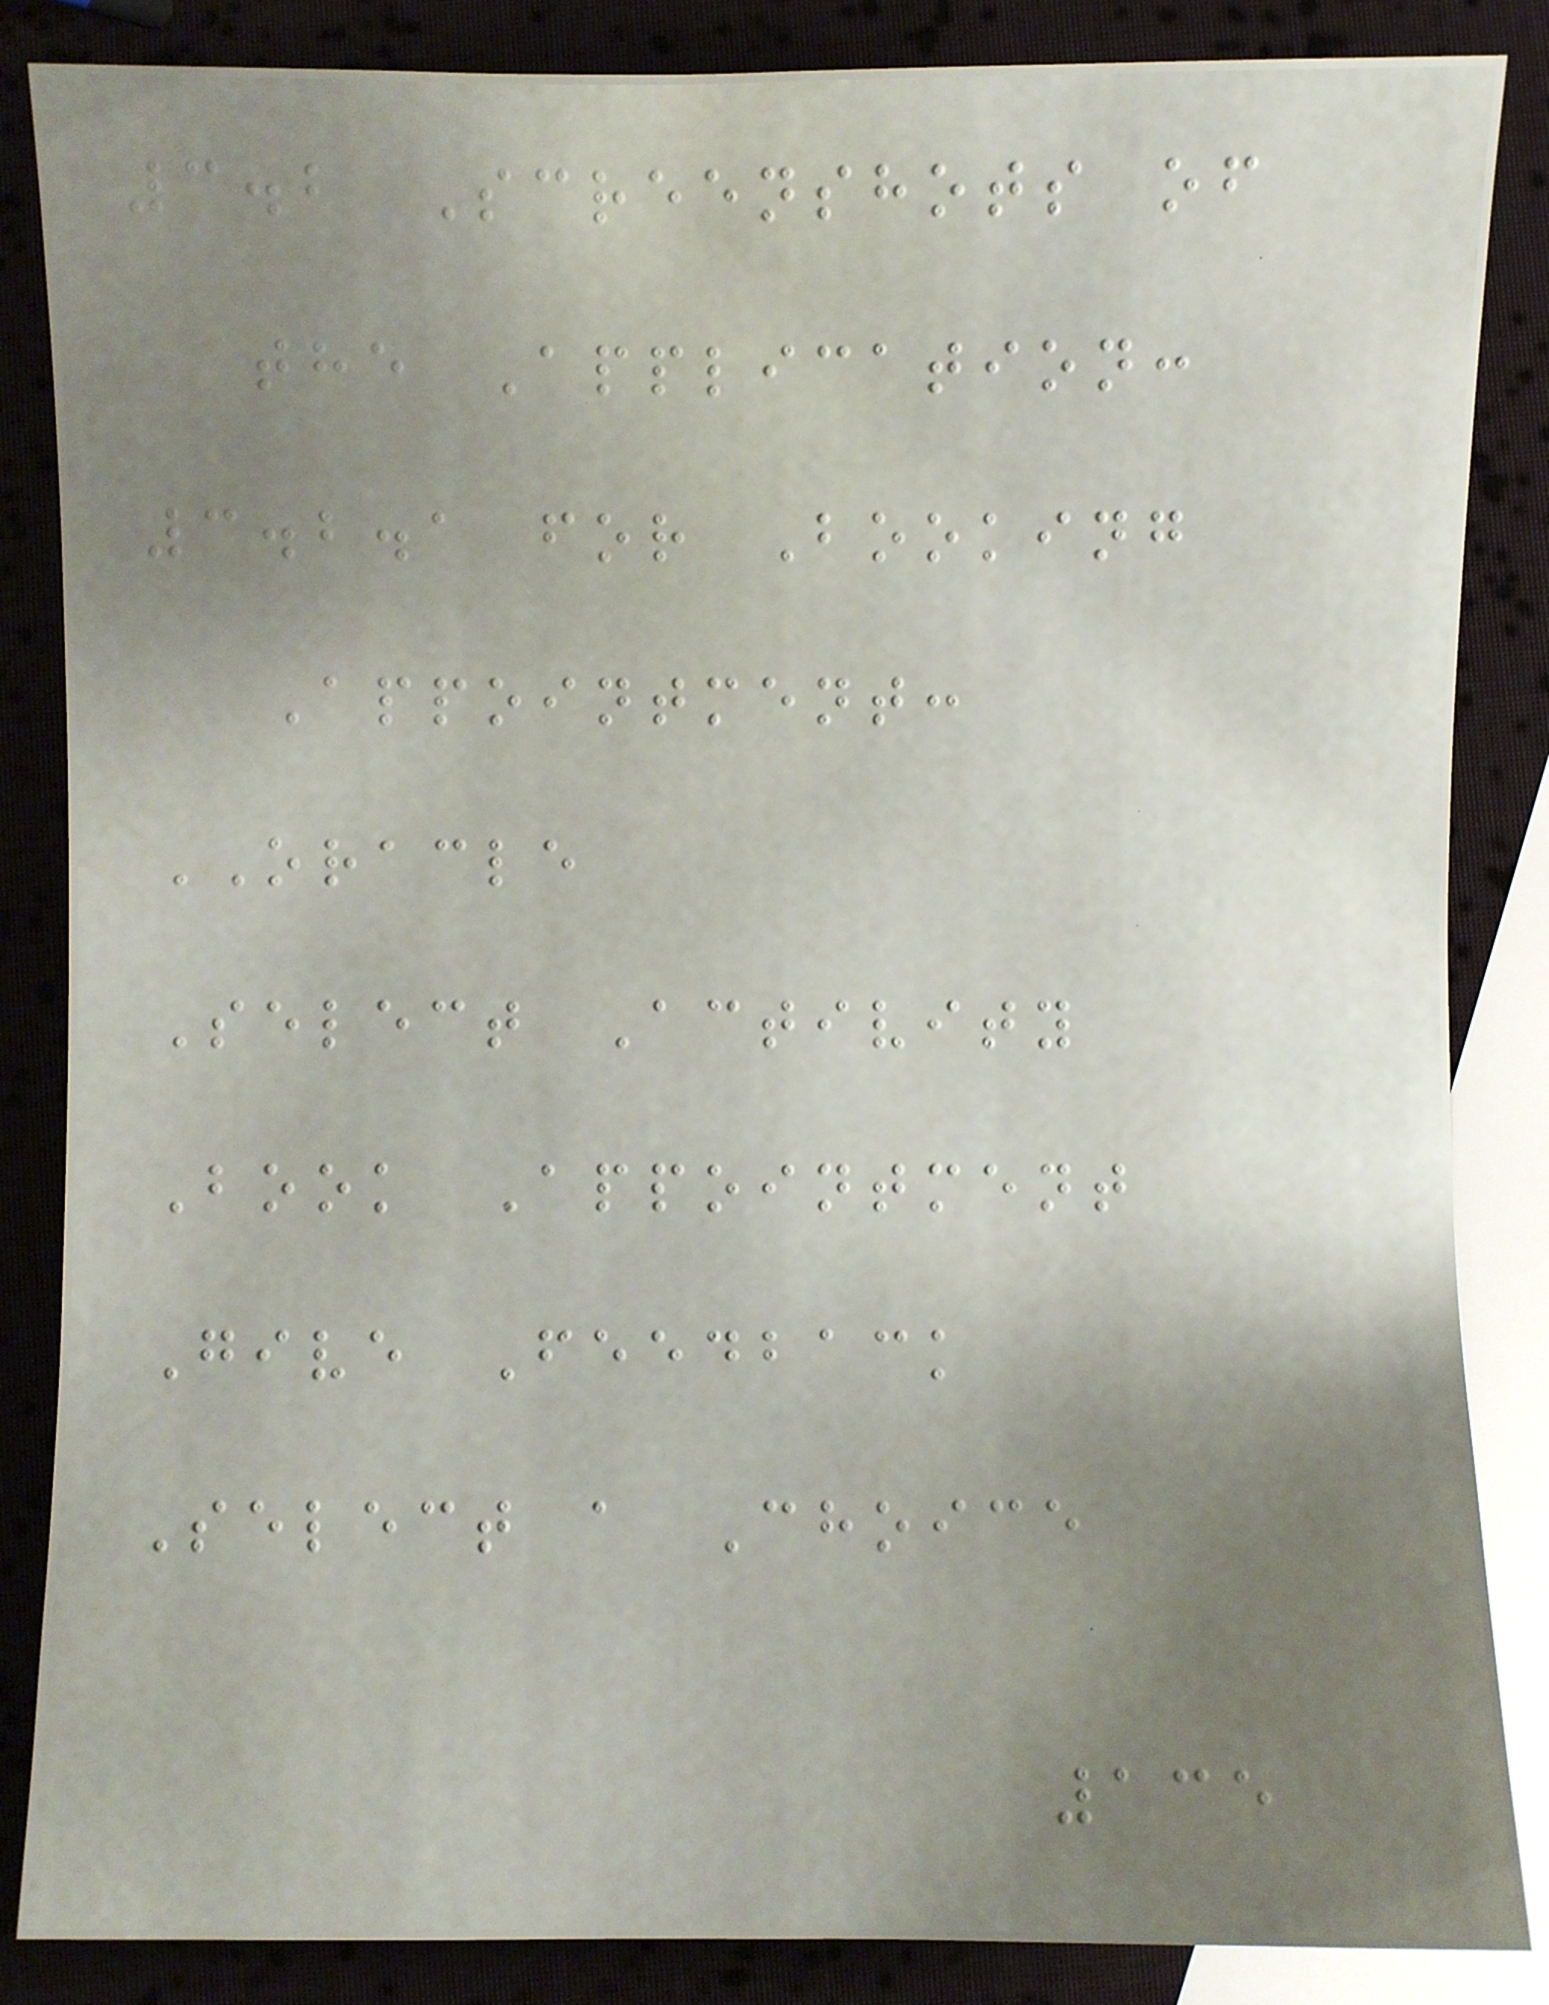3.2 Screenshots of
the Application:
3.2.1 for Booking
Appointment:
ORACLE
Select Activity
Book Appointment
Give Feedback
Select a Choice
135
